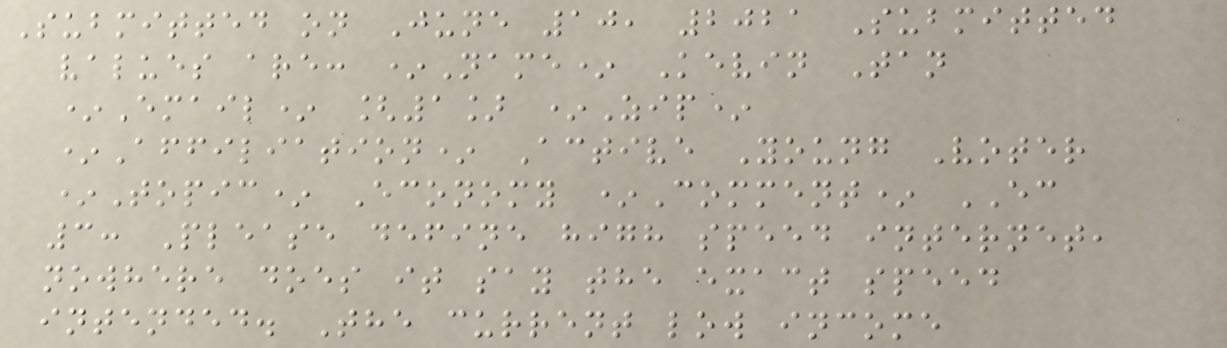Submitted on June 10, 2021 Submitted
values are: *Name* Kevin Tan
*Email* [1] *Zip*
*Affiliation* Active Young Voter
*Topic* Economy *Comment* EC
3: Please define high speed internet,
nowhere does it say the exact speed
intended. The current low income
